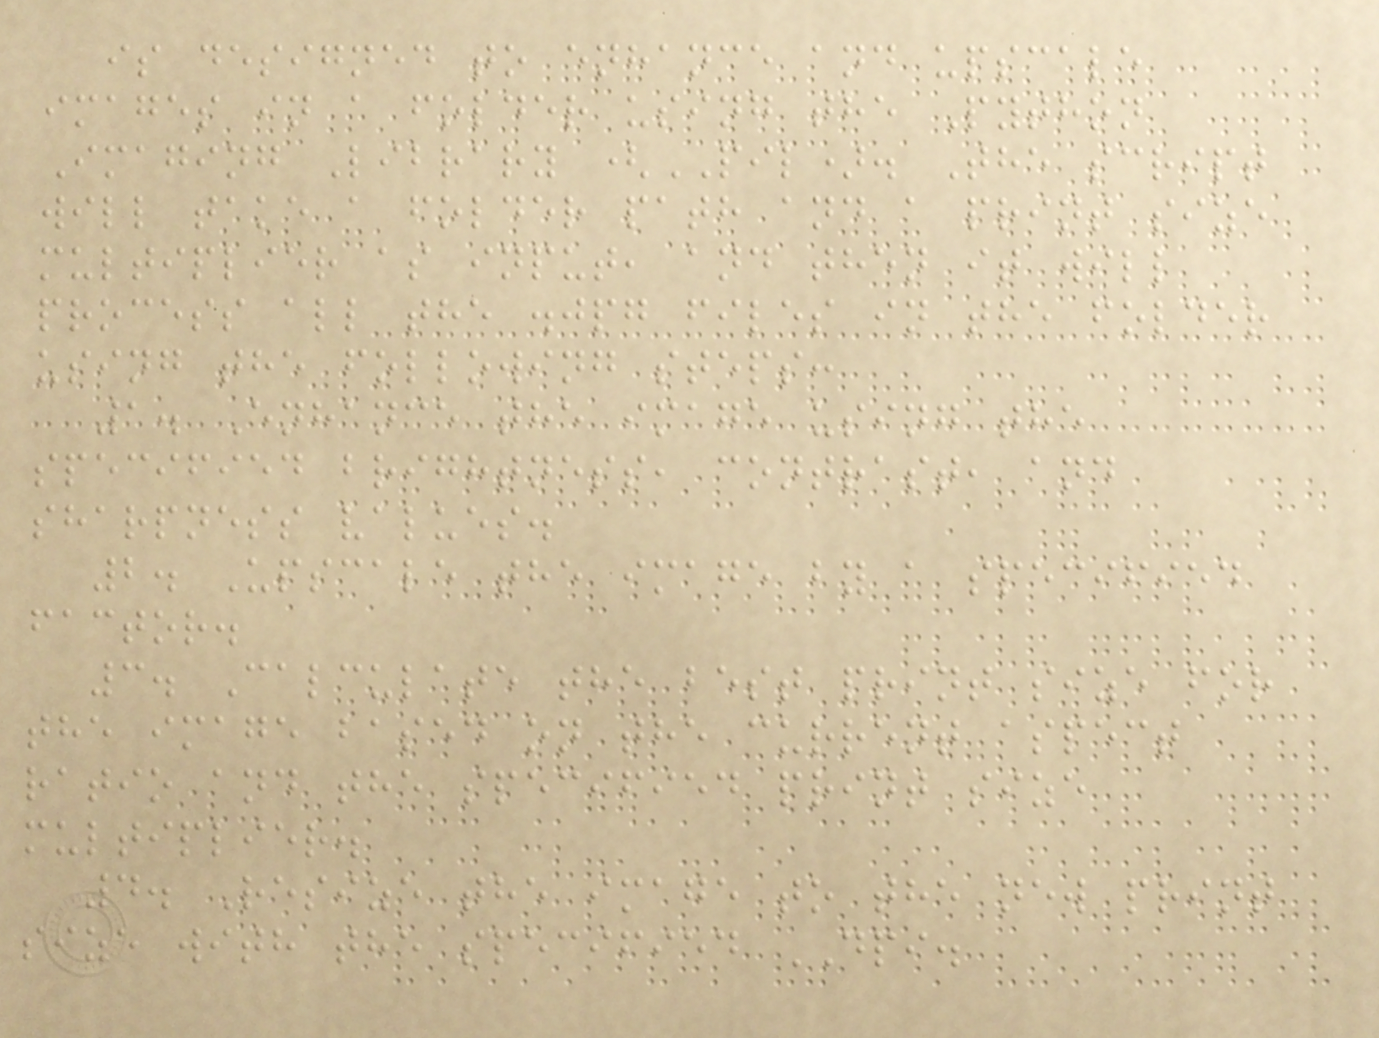is designed to enhance and upscale
images in a folder using the Python
Imaging Library (PIL). The script
will take a folder path and a print size
multiplier as input, and then it will
process all the .jpg files in the folder
using the following steps:
1. Enhance the image using the
specified brightness, contrast, and
sharpness values.
2. Upscale the image by a specified
factor.
3. Calculate the best print size for
the image based on the current aspect
ratio and the specified print size
multiplier.
4. Resize the image to the new print
size with the specified DPI.
